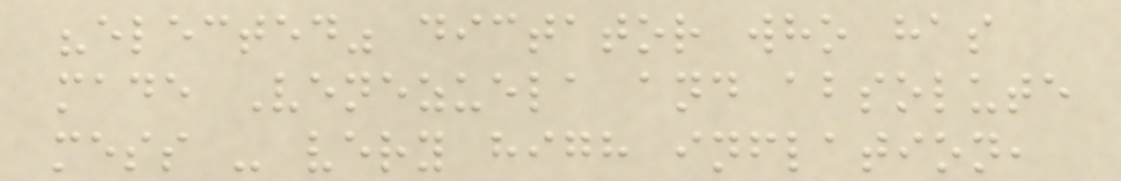"elected" dictator who has
made Venezuela and absolute
mess - very high inflation,
